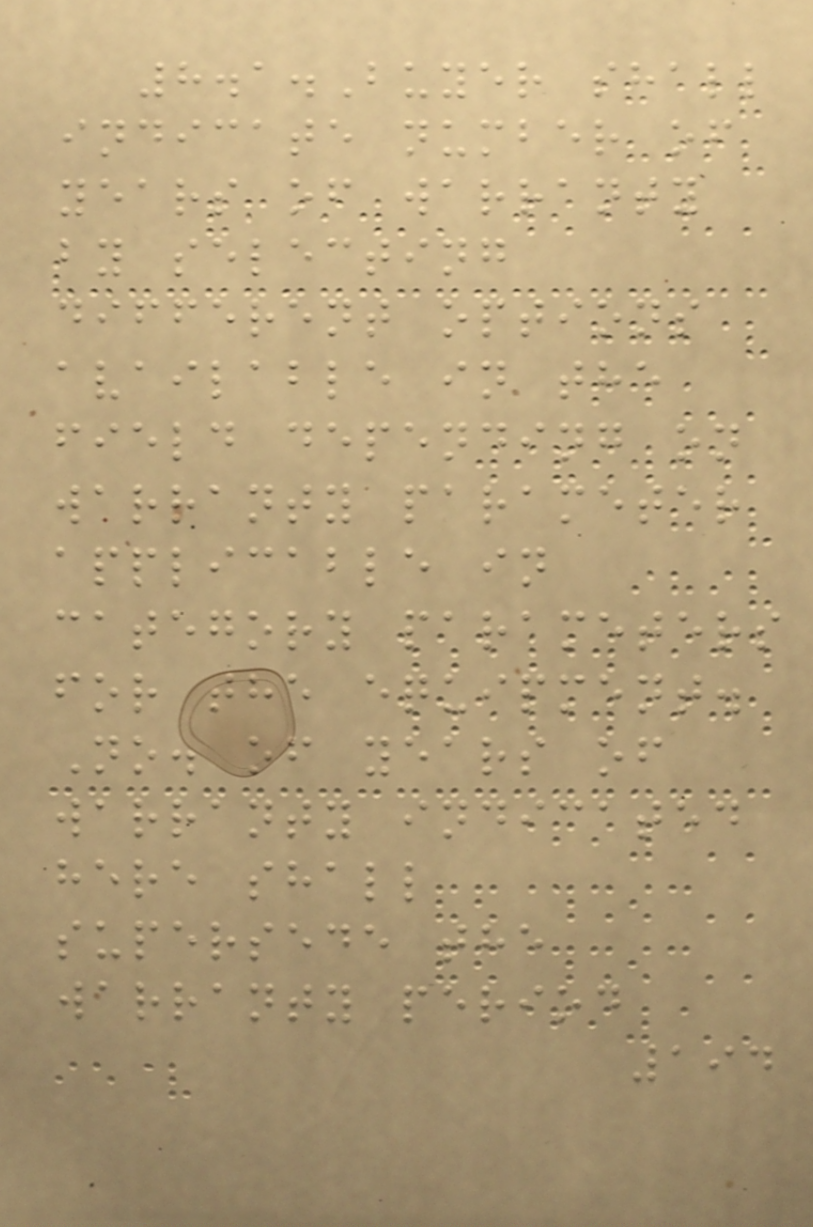8.1.Buyer shall
indicate number of
years of warranty
by selecting
different options
available in the
field depending on
warranty parameter
applicable in
category parameters
for the equipment.
No. of years of
warranty indicated
here shall
supersede the
warranty period
194
